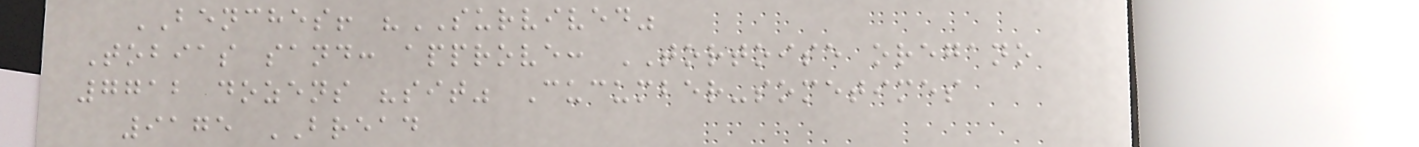BENCHES! "SURVIVED"
Tobias sand: approve: TORTOISE oregano
7712 dozens "sit" Cucumber-sometimes
9175 BREAD
